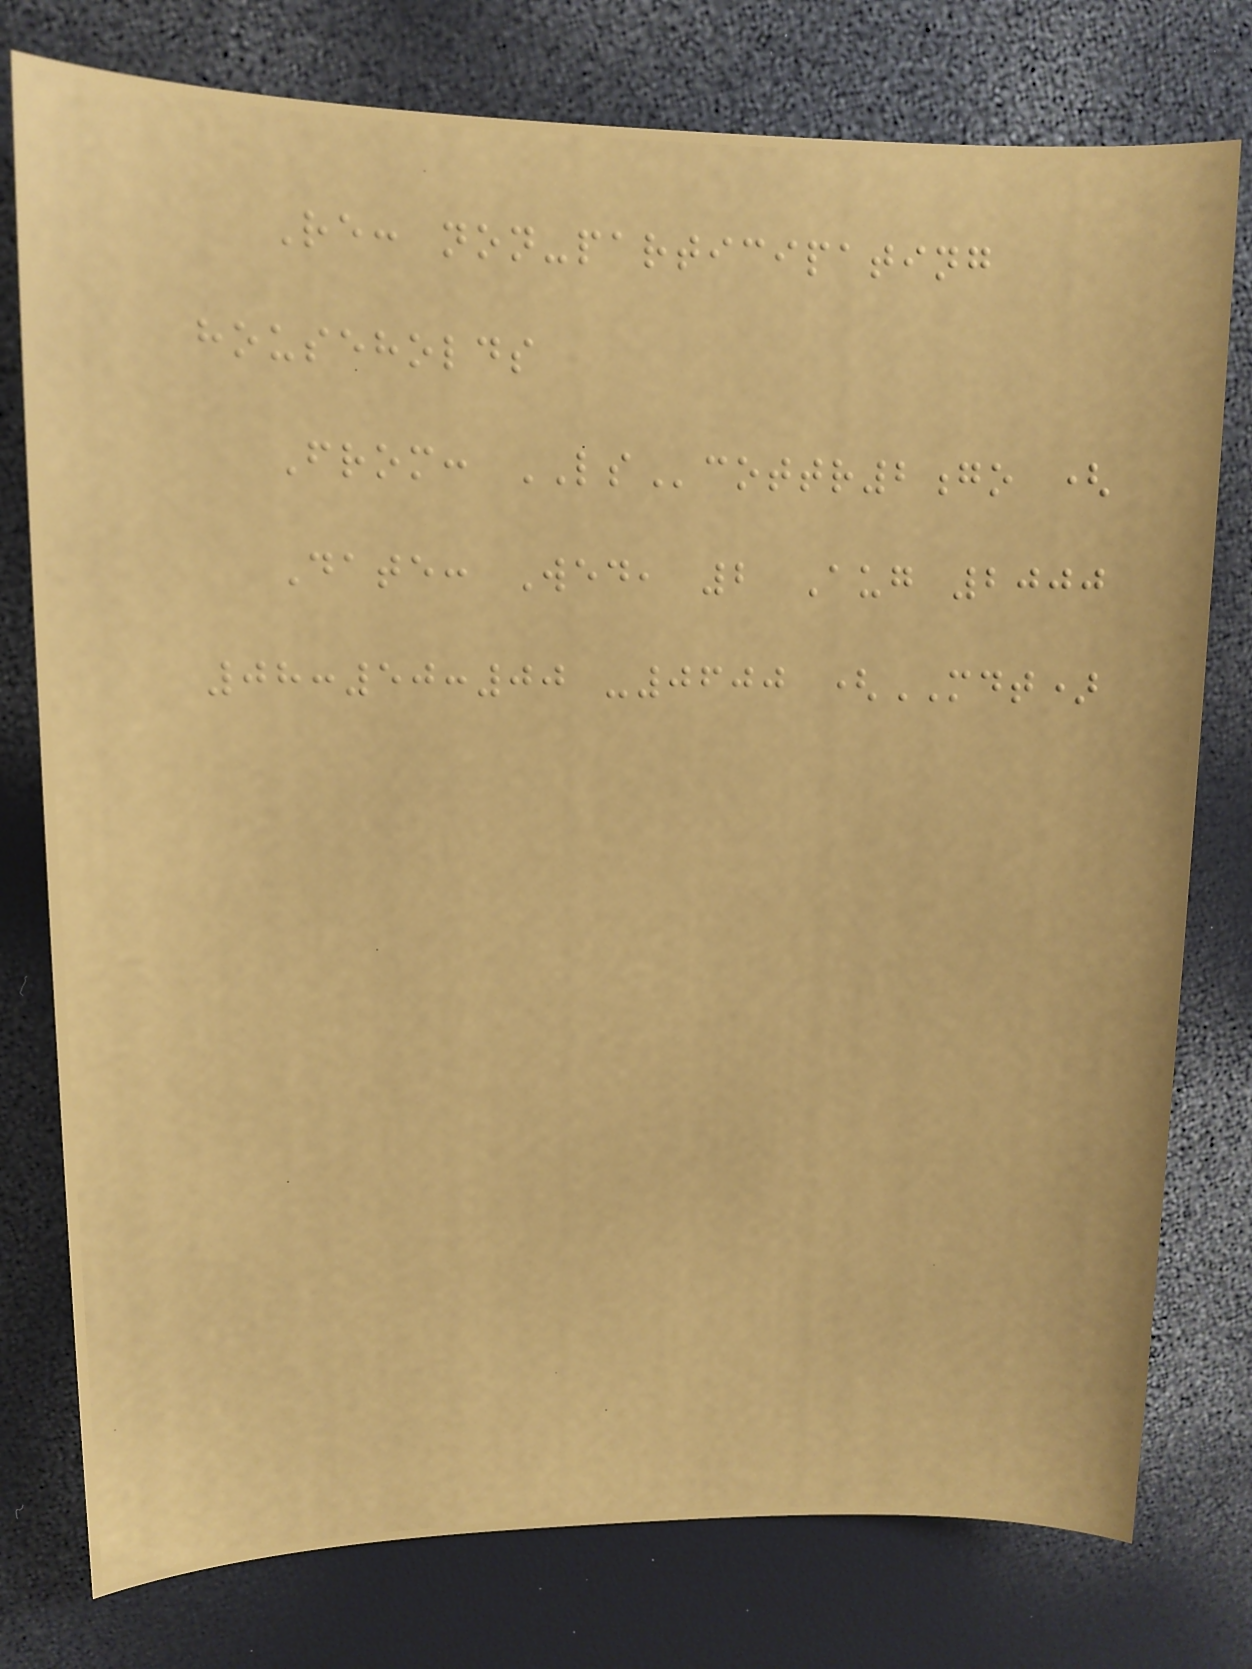Re: non-participating
households
From: LScottr2go (
Date: Wed, 2 Aug 2000
08:50:00 -0600 (MDT)
